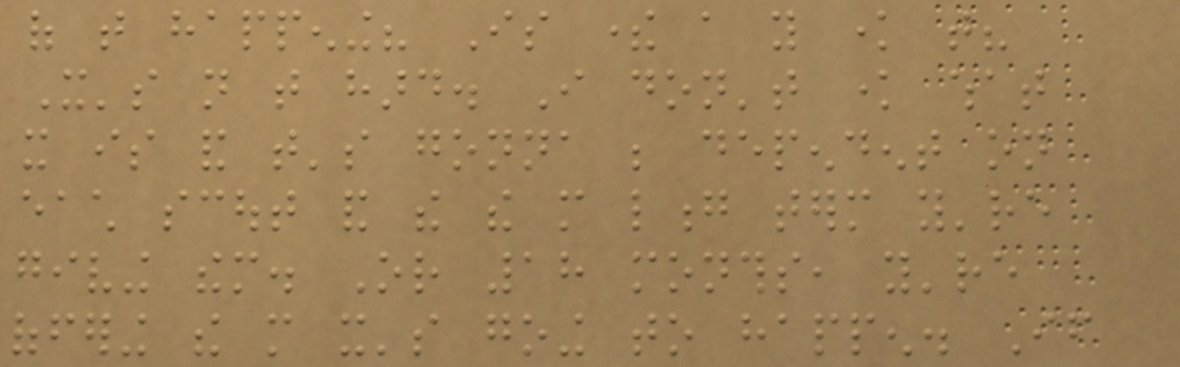of that happening? Is there a you know that?
It's not that hard. I don't know what
it is and that's gonna be dependent on
each scout and the the more long term you're
giving them. Or 18 months, you're
offering the more it's going to happen. If
